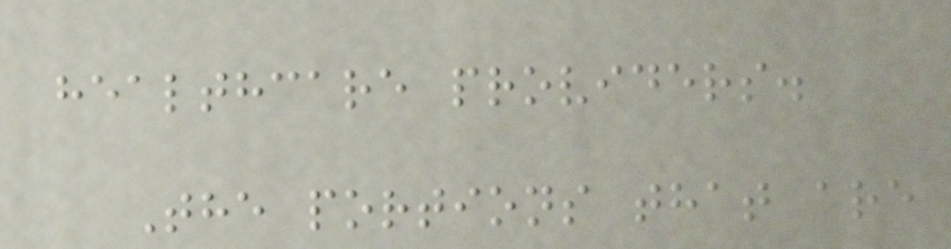healthcare providers.
The portions that are
